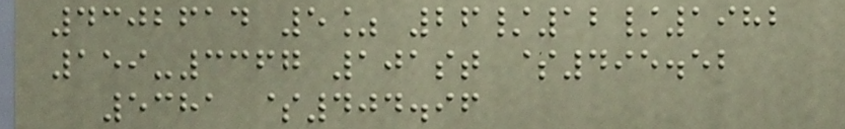4302614 5% 26/12/1982
159-3367 101st $495.52
5381 $404.96
